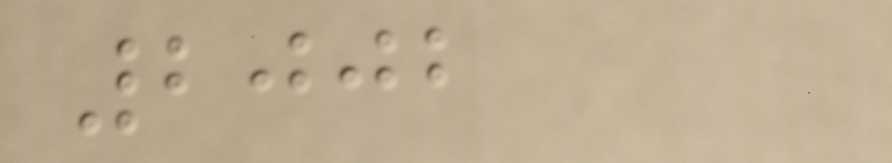2002
